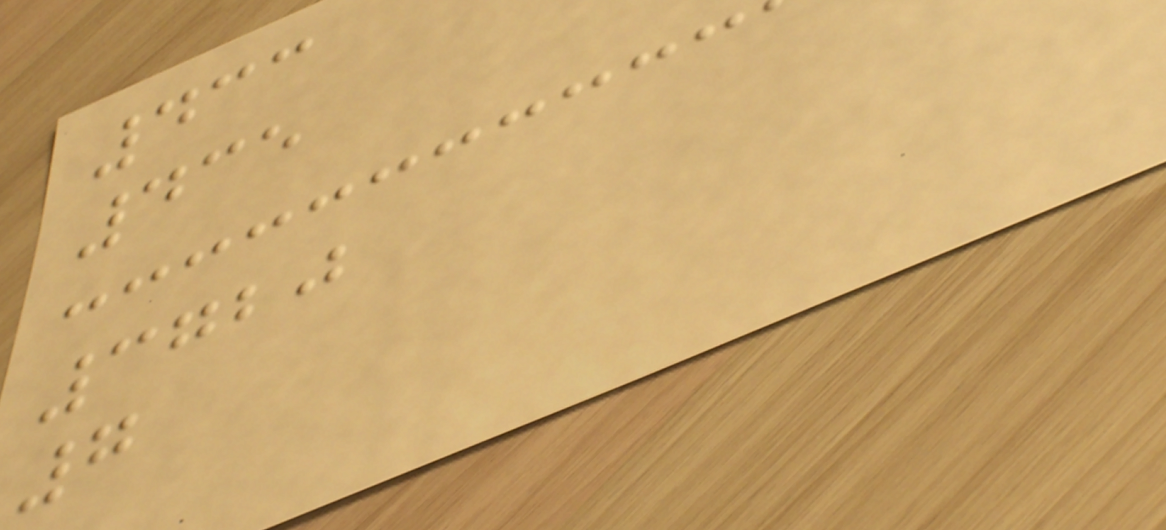433
435
3720
7
